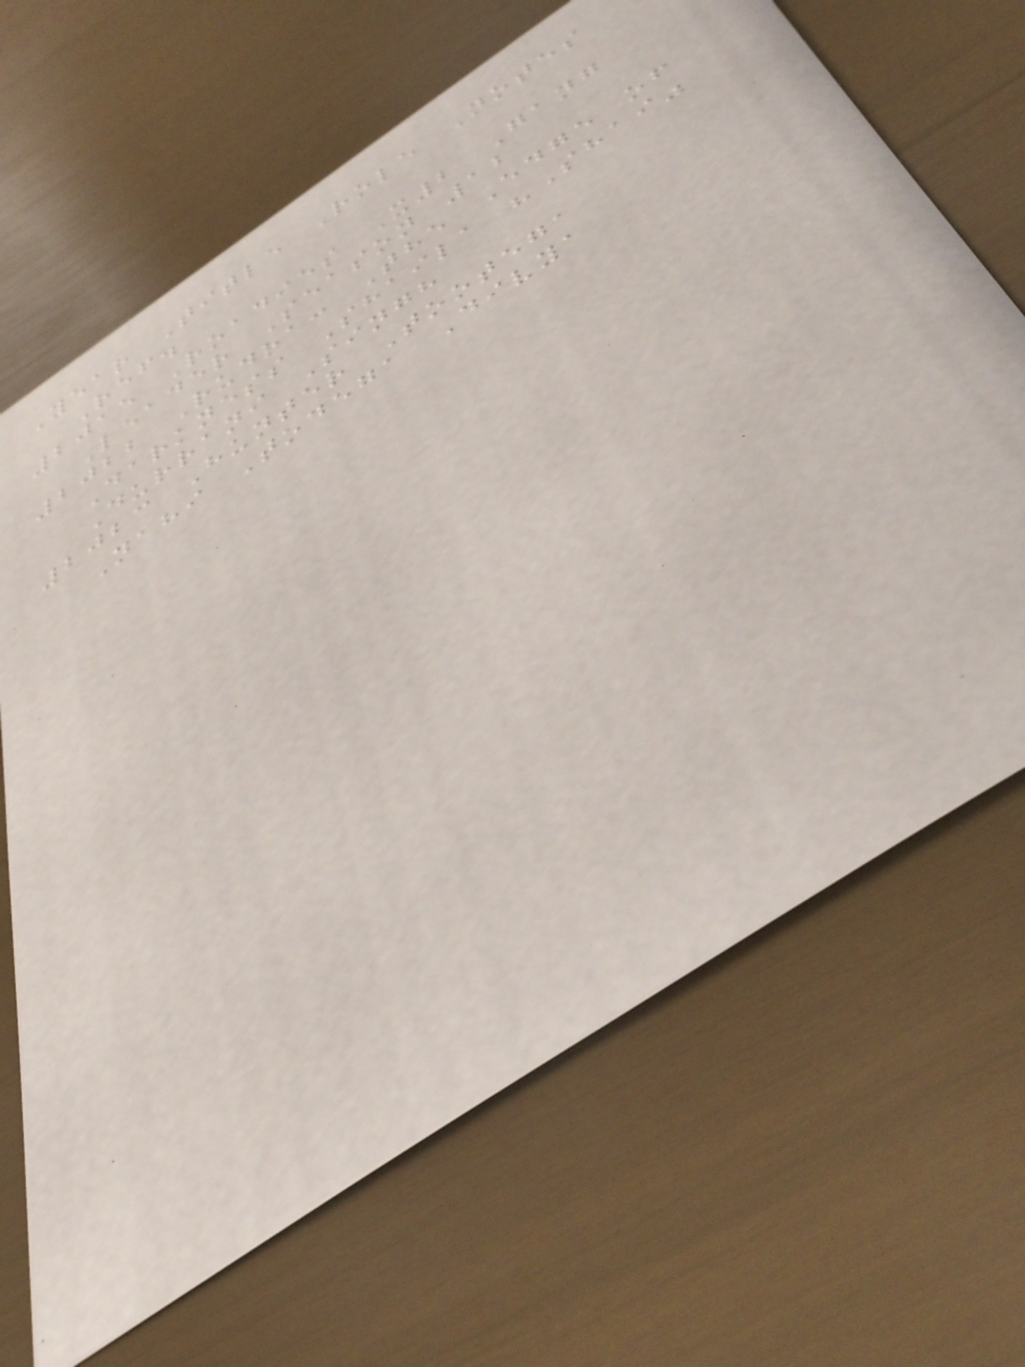Year Title Role Notes
Ref.
2015 Roadies X2 Gang
Leader Season 12
2022 Rudra: The Edge of
Darkness Shaila "Shai"
Durrani Singh
2023 Hunter Tootega
Nahi Todega Divya
